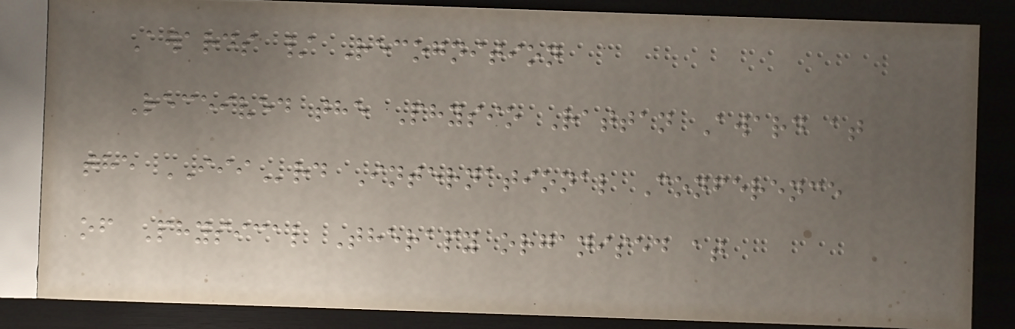Awards / Recognition
Received the Physio Rattan Award at
the IIIrd International Conference
of Physical Therapy organised at
